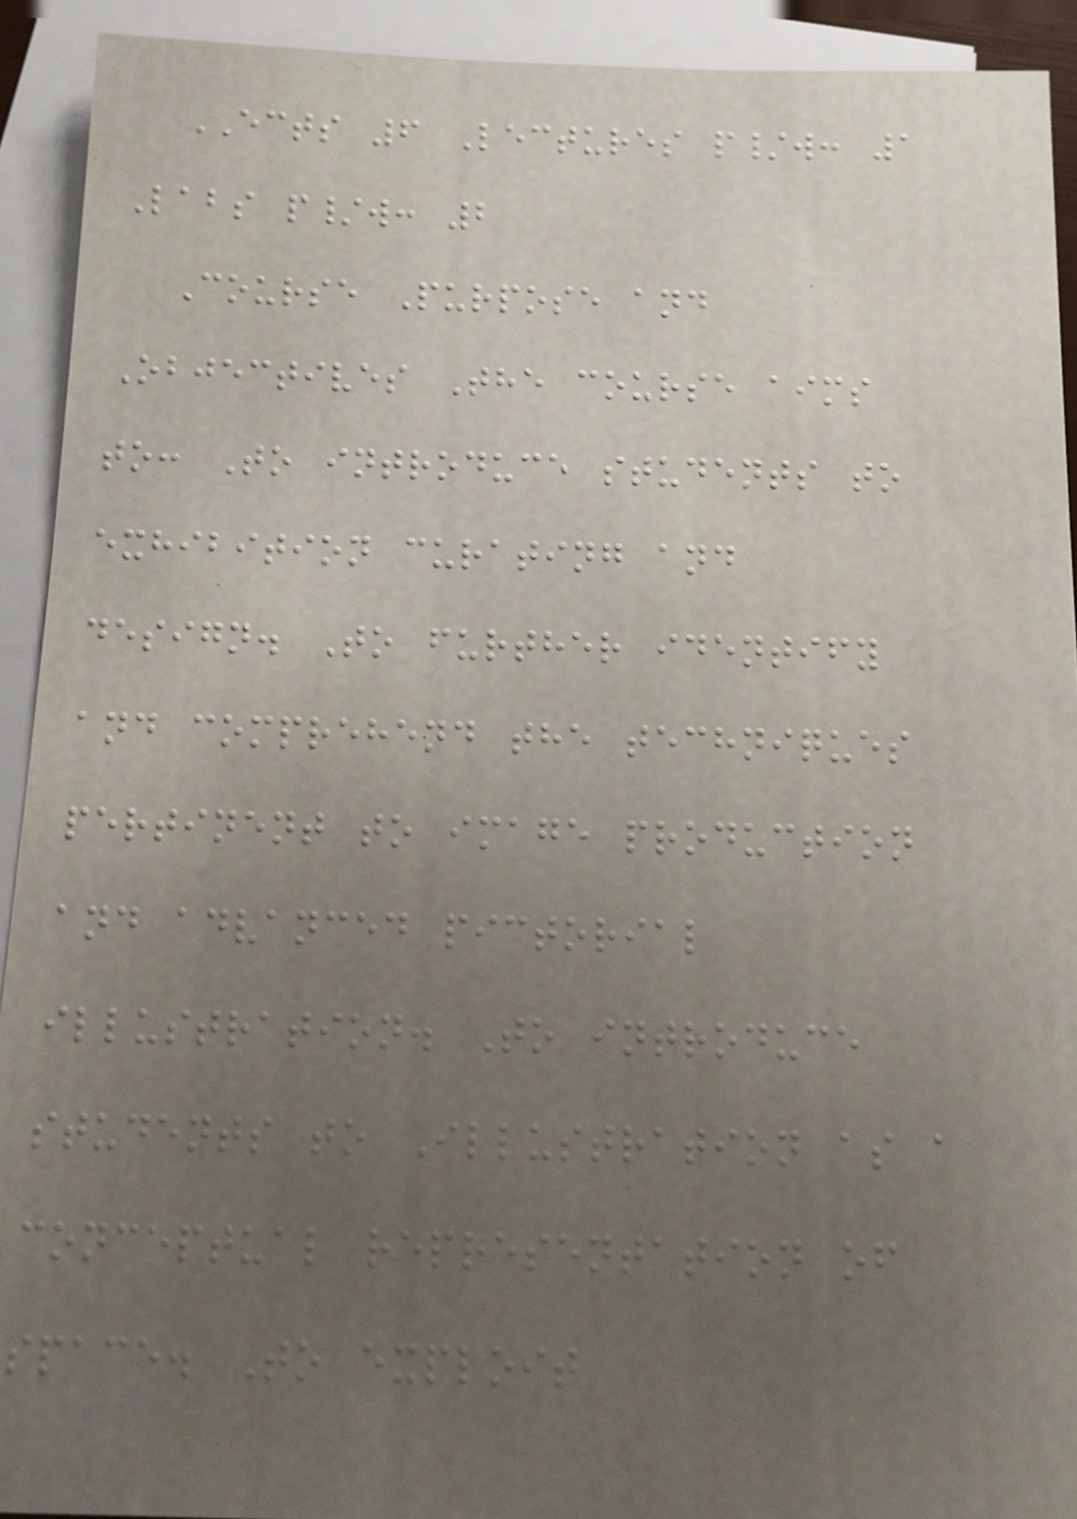ECTS 6 Lectures p/w: 1
Labs p/w: 2
Course Purpose and
Objectives The course aims
to: To introduce students to
exhibition curating and
design. To further identify
and comprehend the techniques
pertinent to image production
and advanced pictorial
illustration. To introduce
students to Illustration as a
conceptual representation of
space. To exploit
